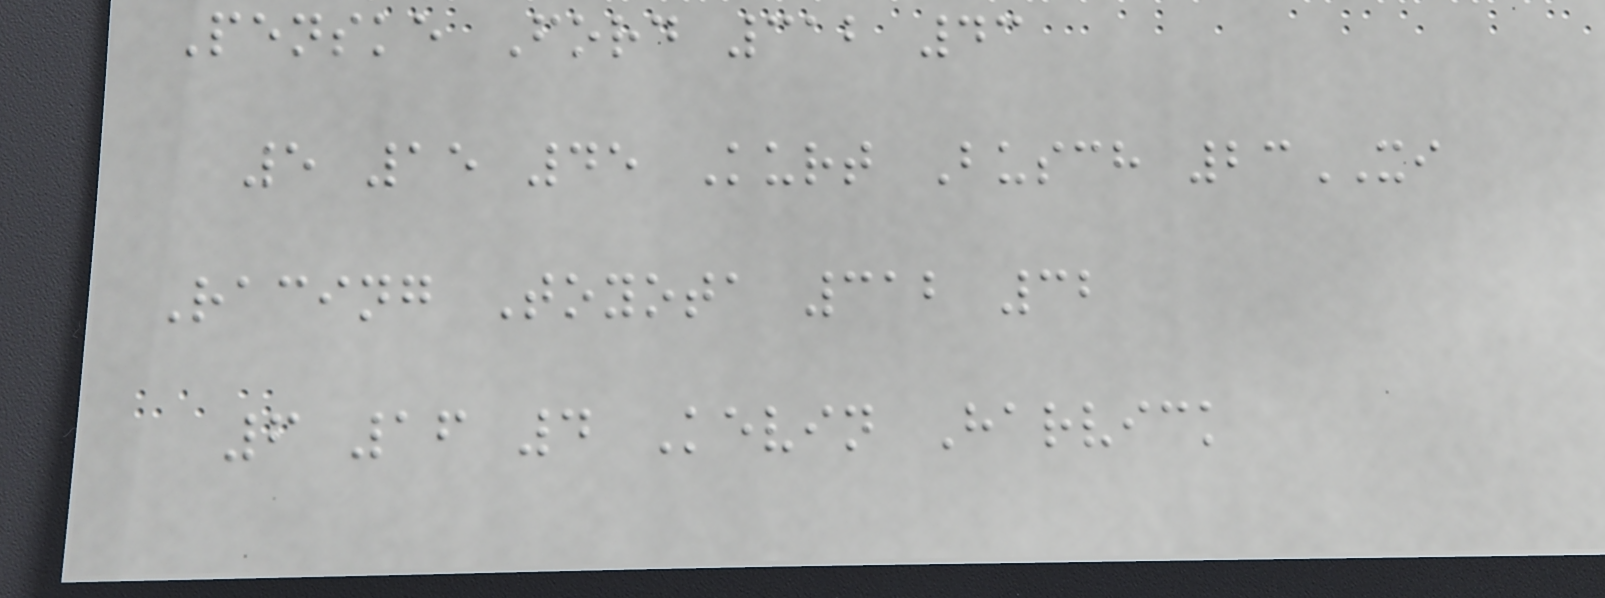Penske Ford 312 43
5 15 45 Kurt Busch 23XI
Racing Toyota 312 32
6 16 4 Kevin Harvick
